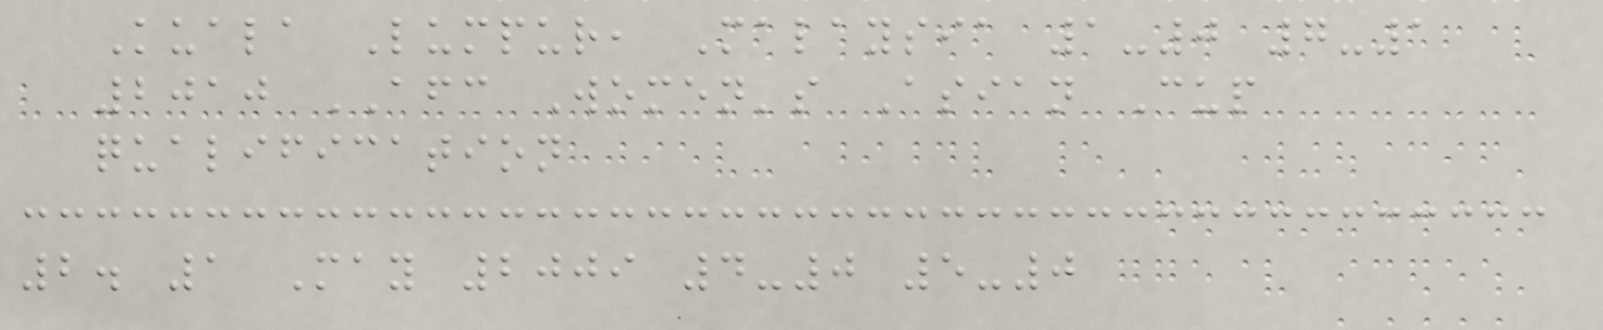Kuala Lumpur, Malaysia 1-0 7-1
2010 AFC Women's Asian Cup
qualification
2. 1 May 2009 4-0 5-0
